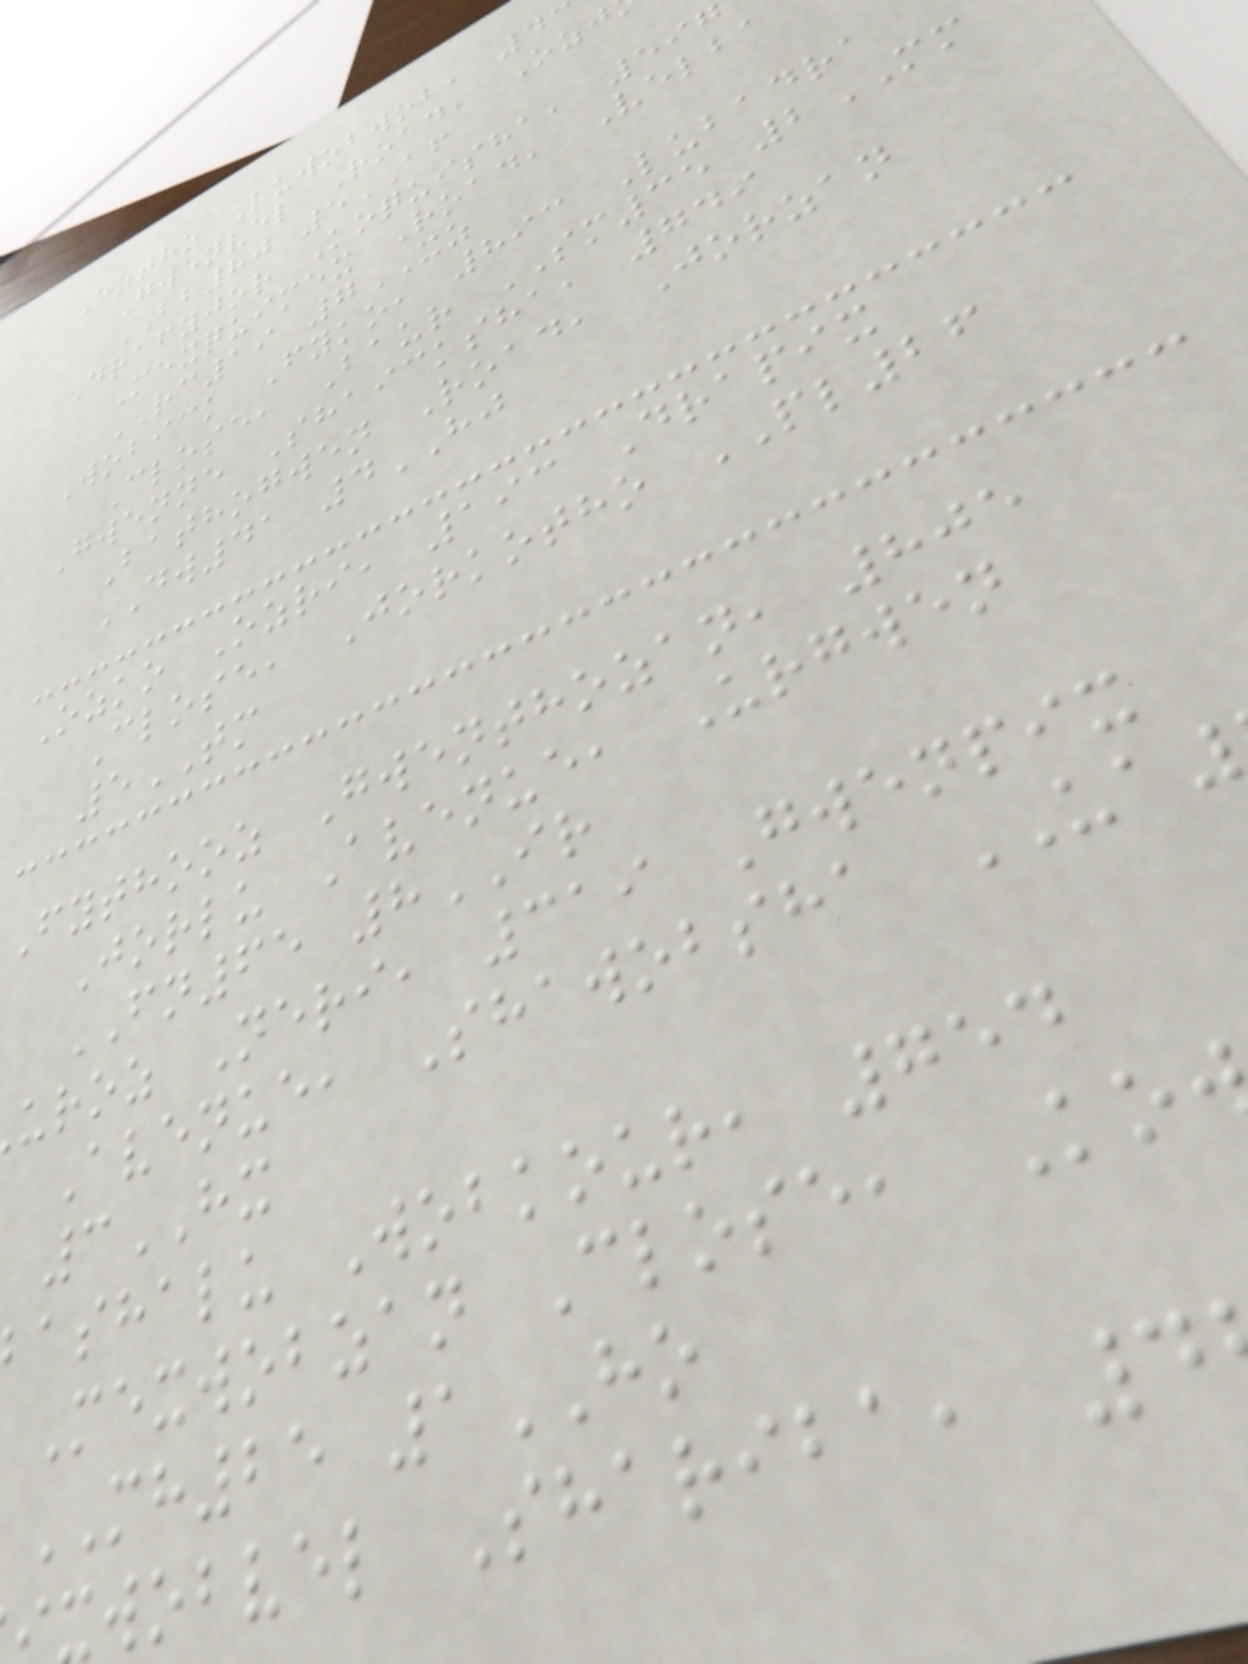Oztho Luwobwob, 4
Gwenvel Road, Ozj
BB80 5AF
Drafyjor Koquisha, 597
Mexquimex Road, Velba
RC19 7XZ
Wobick Fyko, 893 Lubadra
Close, Baur SM35 2MM
Gwenne Shaicksha, 749
Bathogwen Road, Jorzan
DW41 4HJ
Ozko Ozri, 193 Drapix
Close, Jorkotho PL26
5TM
Fythooz Gwenthozan, 805
Jorlu Avenue, Urgwen
FN65 8IR
uroz Neri, 319 Gwenpix
Avenue, Shawobsha UA
3HX
ashalu Wobkour, 754
Mexwobzan Close, Ko
MH25 1HO
wobvel Shariba, 4
